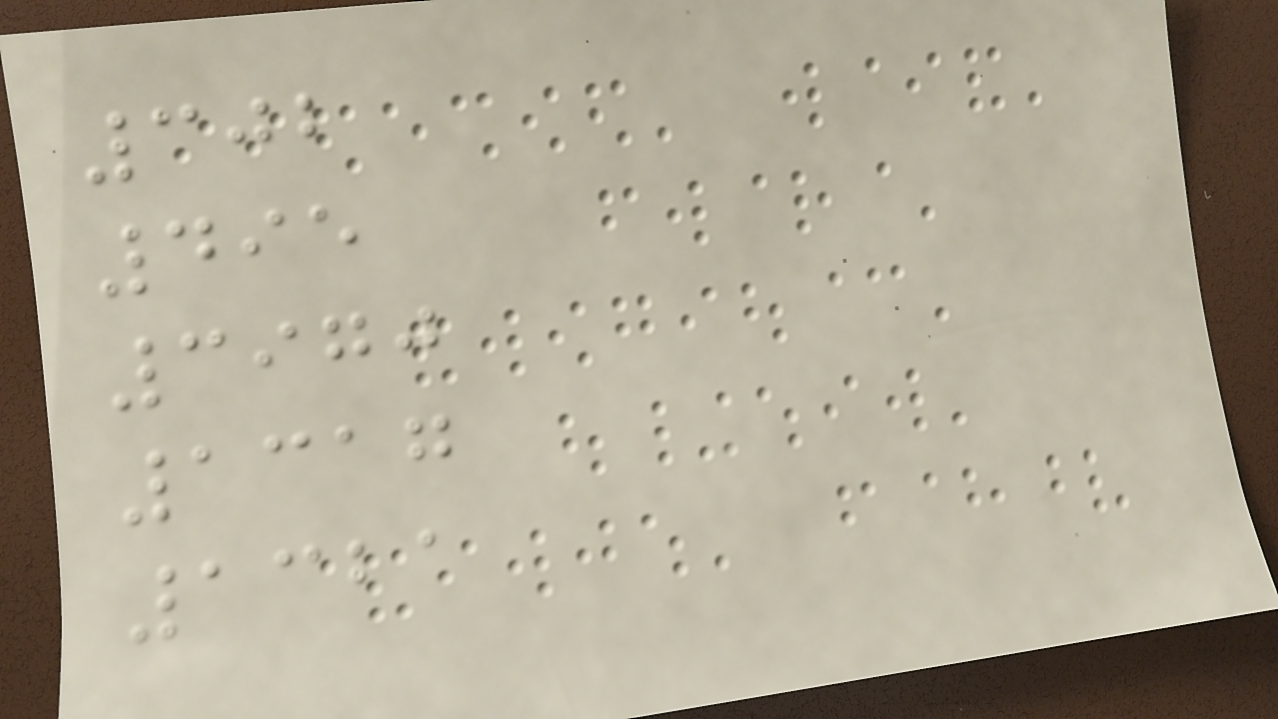302
495
3970
1317
1321
